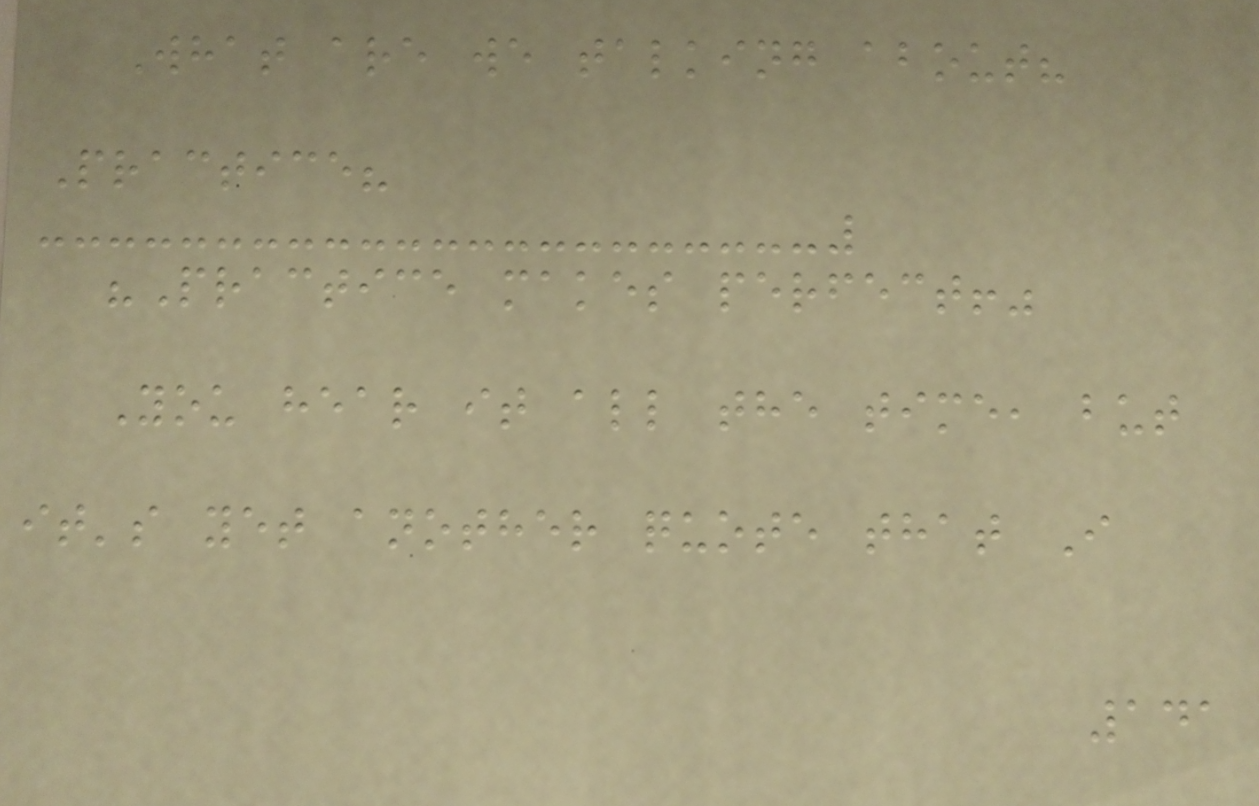What are we talking about?
Practice?
"Practice makes perfect!"
You hear it all the time, but
it's yet another quote that I
141
